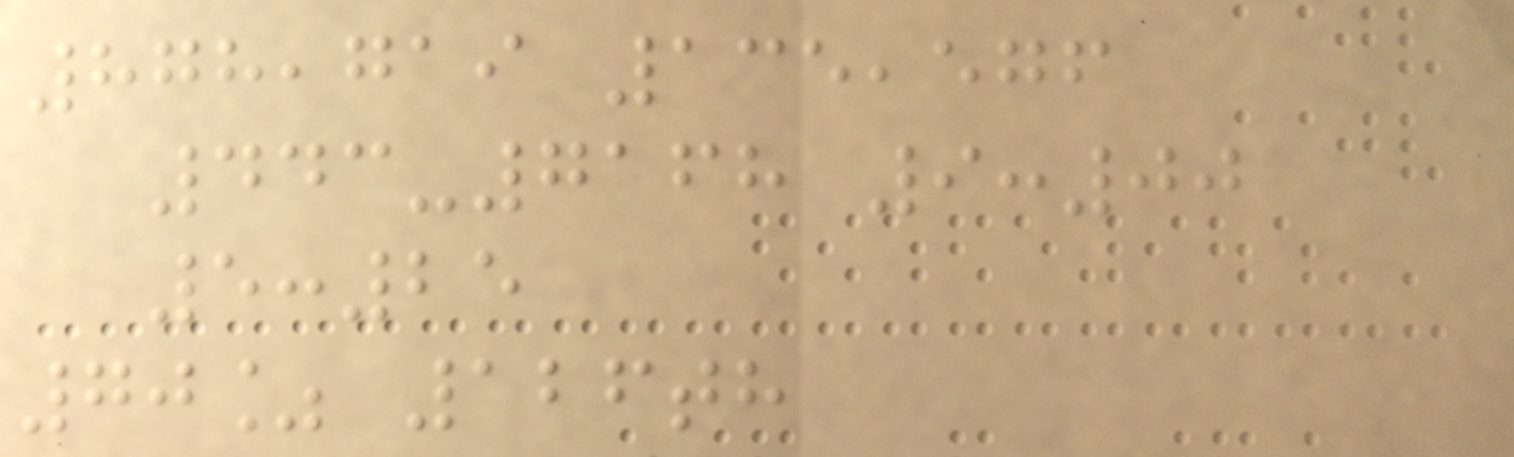878,719 135,576
443-7168 9:00
5:25
70% 126th
